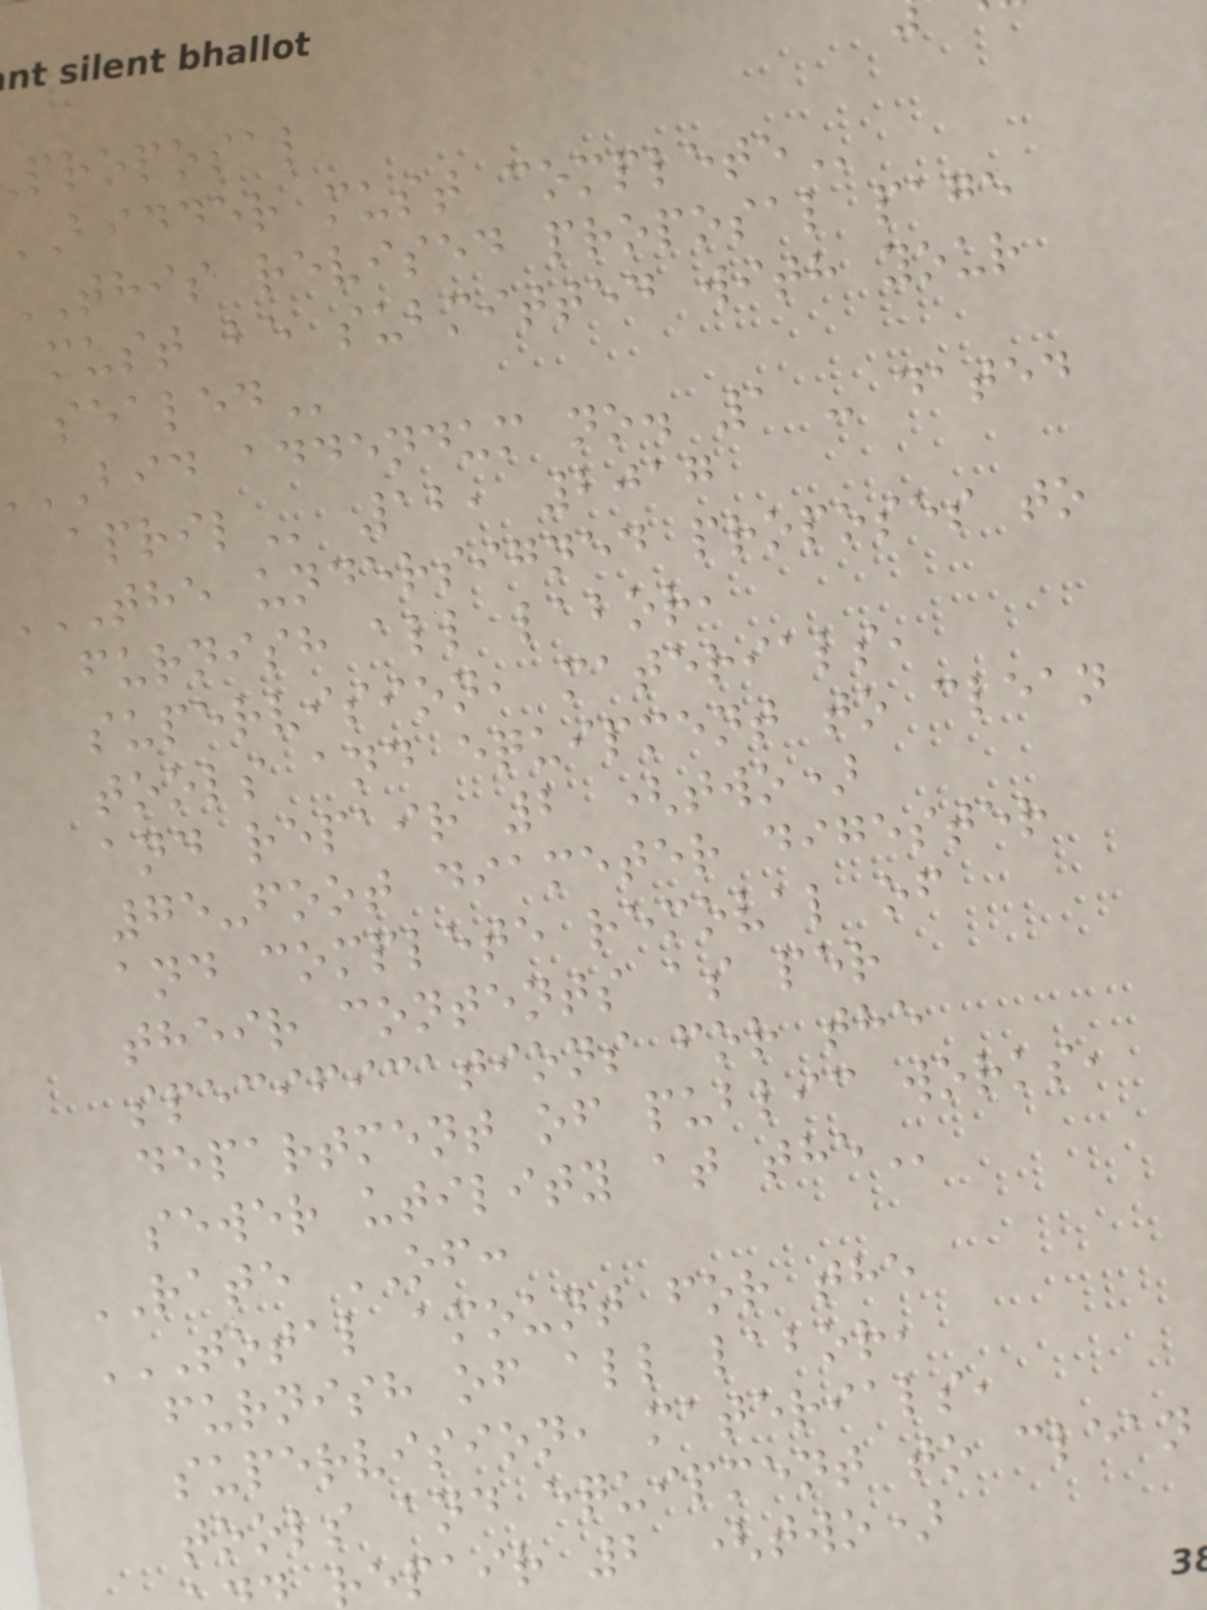proposal
bidder must
THIS revised proposal page
must be submitted with your
BID addendum no. 1 - dated
12, 2017
THE undersigned proposes to
furnish all labor,
supervision, materials,
tools and equipment to clean
and repair 2 (two)
75-foot diameter digester
and complete removal of
their contents as per
specifications for the
department of public works,
sewer utility at
RATE OF:
TOTAL AMOUNT FOR THE
furnish of all labor,
supervision, materials,
tools and equipment to clean
repair 2 (two)
